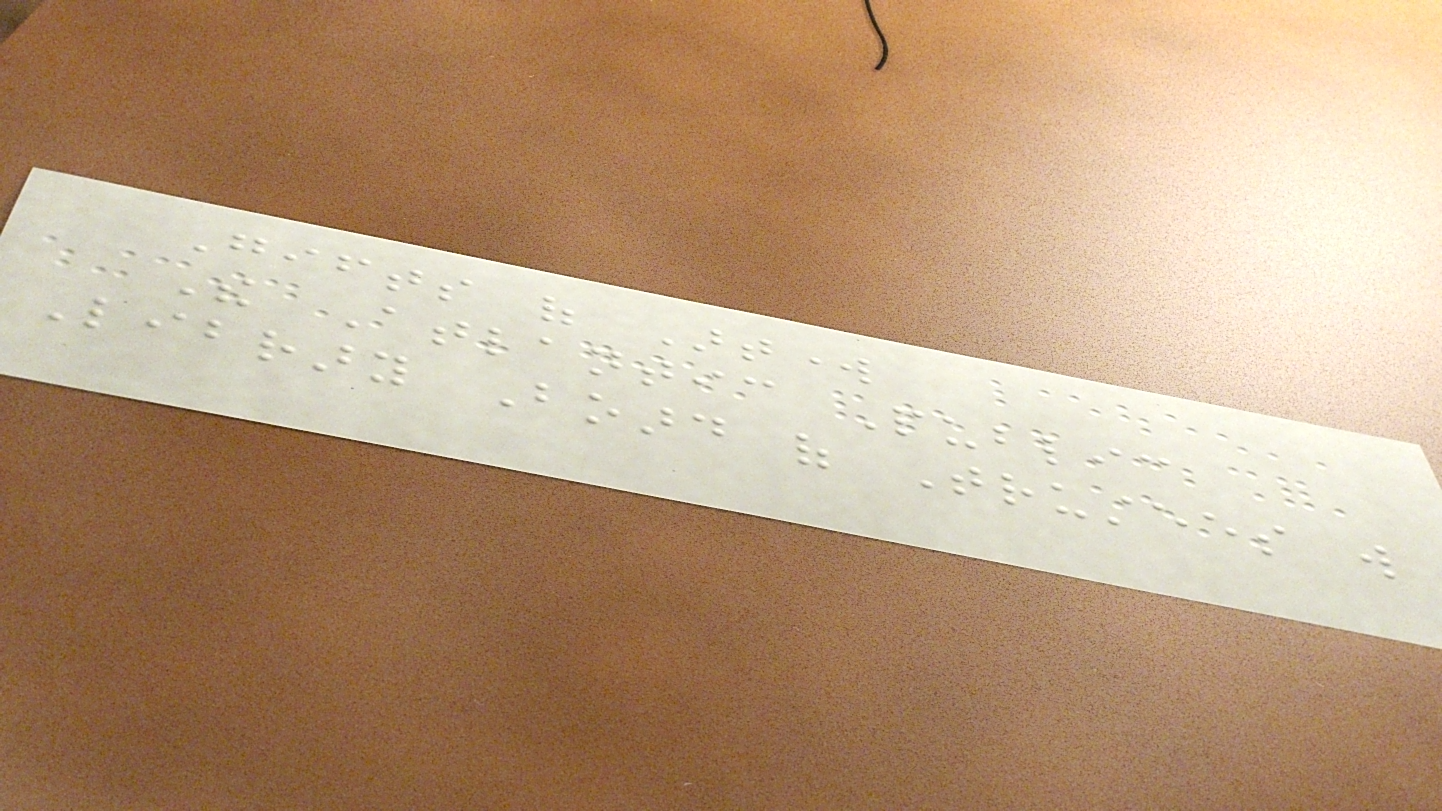Gifts of Artwork
The Atlantic Public
Library Board of Trustees will
